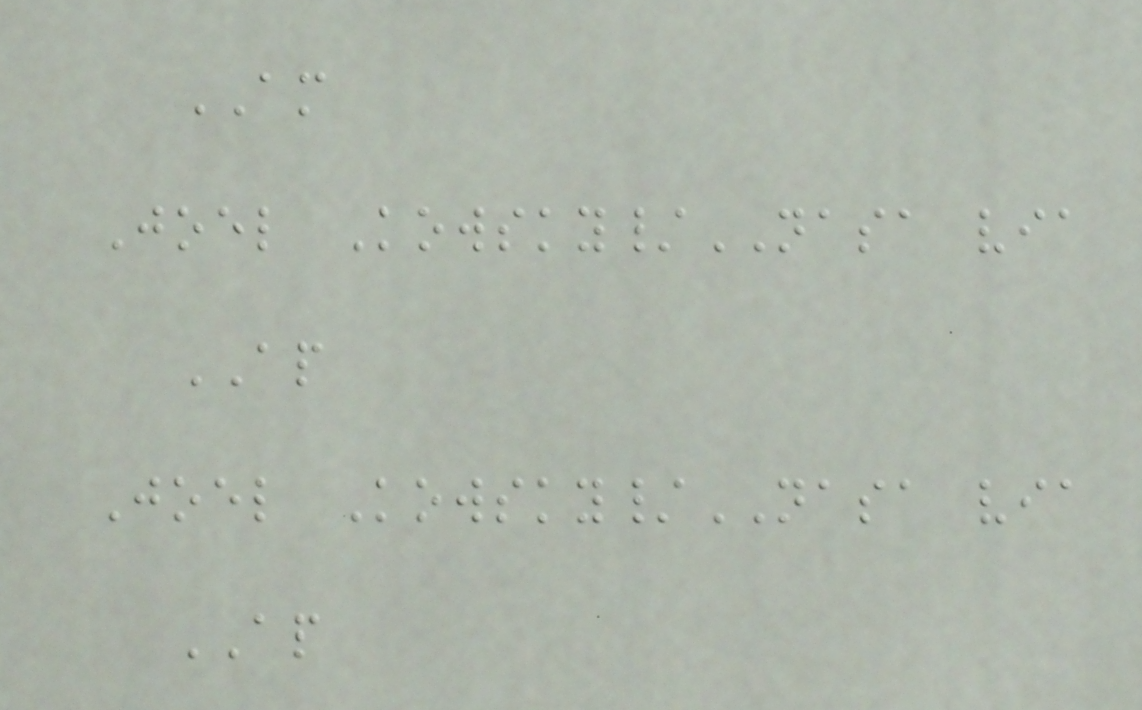AM
Joel Kowsky/NASA via
AP
Joel Kowsky/NASA via
AP
